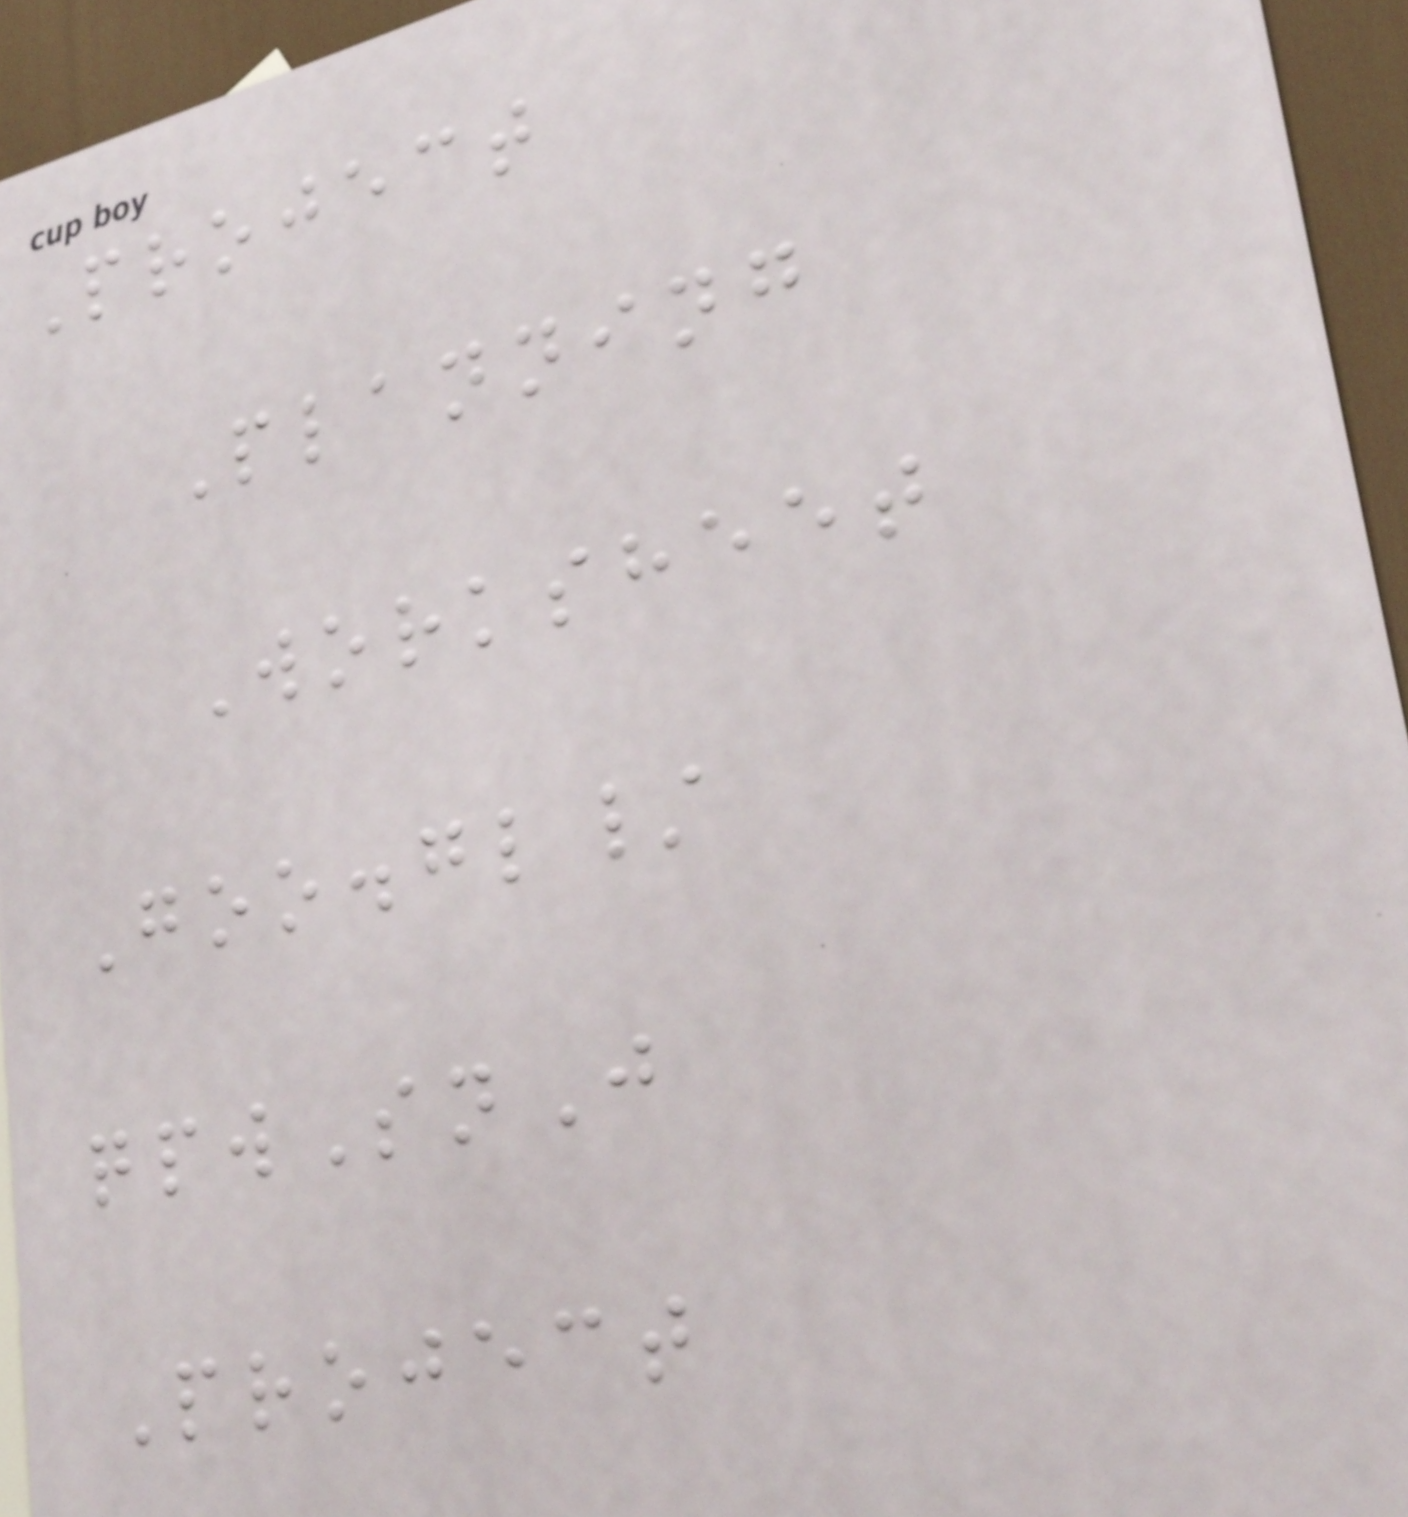Project
Planning
Worksheet
Goo.gl/
qpwSnJ
Project
